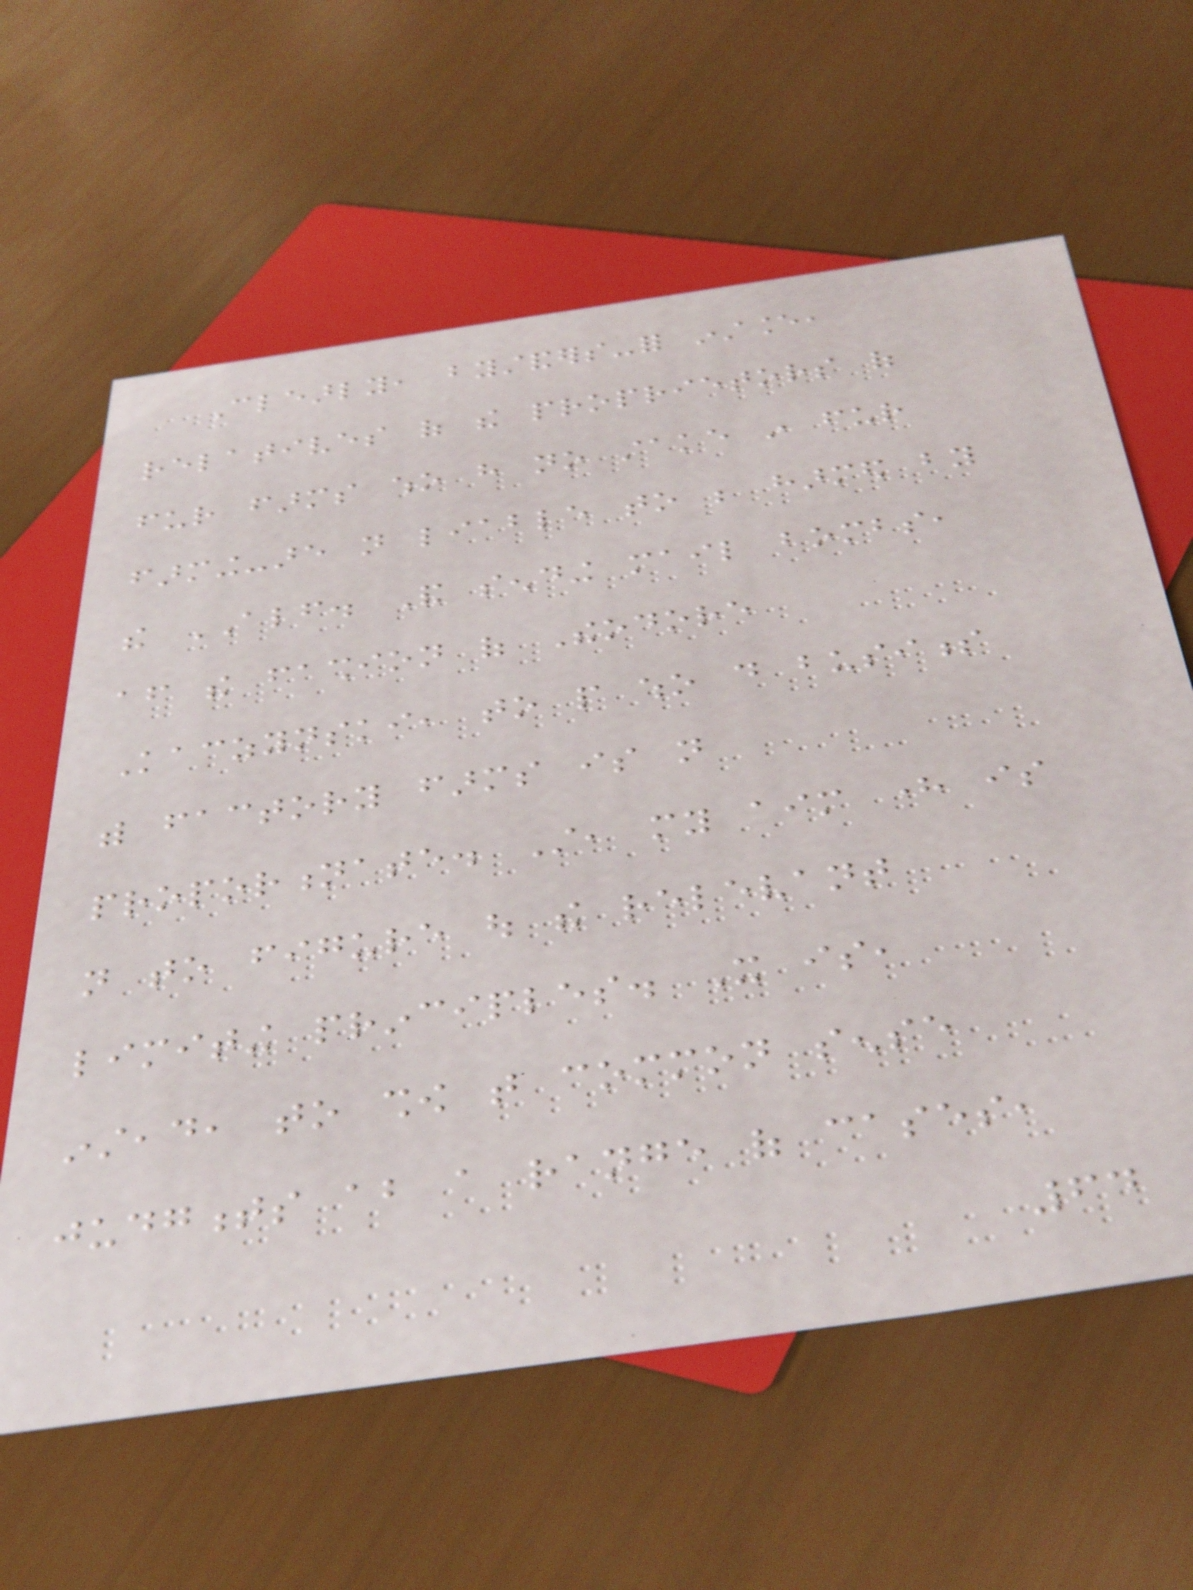Clearly, bystanders-for instance,
relatives of the proprietors of
fur farms who have no stake in fur
farming-are not liable to be harmed by
the ALF. And sending mail bombs,
after the fashion of Theodore
Kaczynski, to people who do business
with factory farms is not
proportionate. Still, my aim here is
not to figure out the relevant
limiting principles. It is,
instead, to show that common sense
judgments about a range of cases,
64
